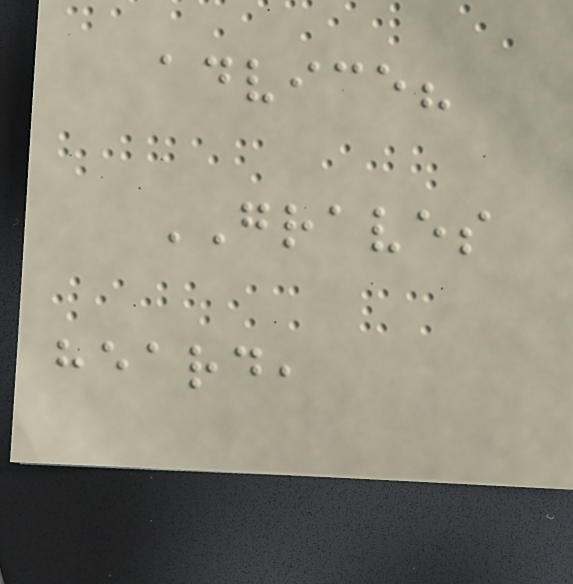advice?
GRAVES
heard,
